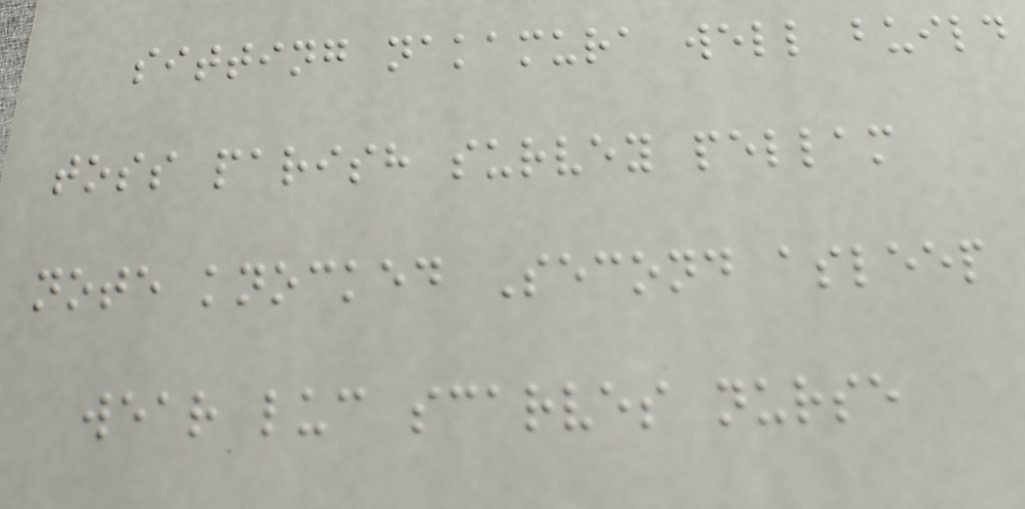sitting nakamura well build
toss parish survey pellam
note knocked Second asleep
wear luc scarves nurse
